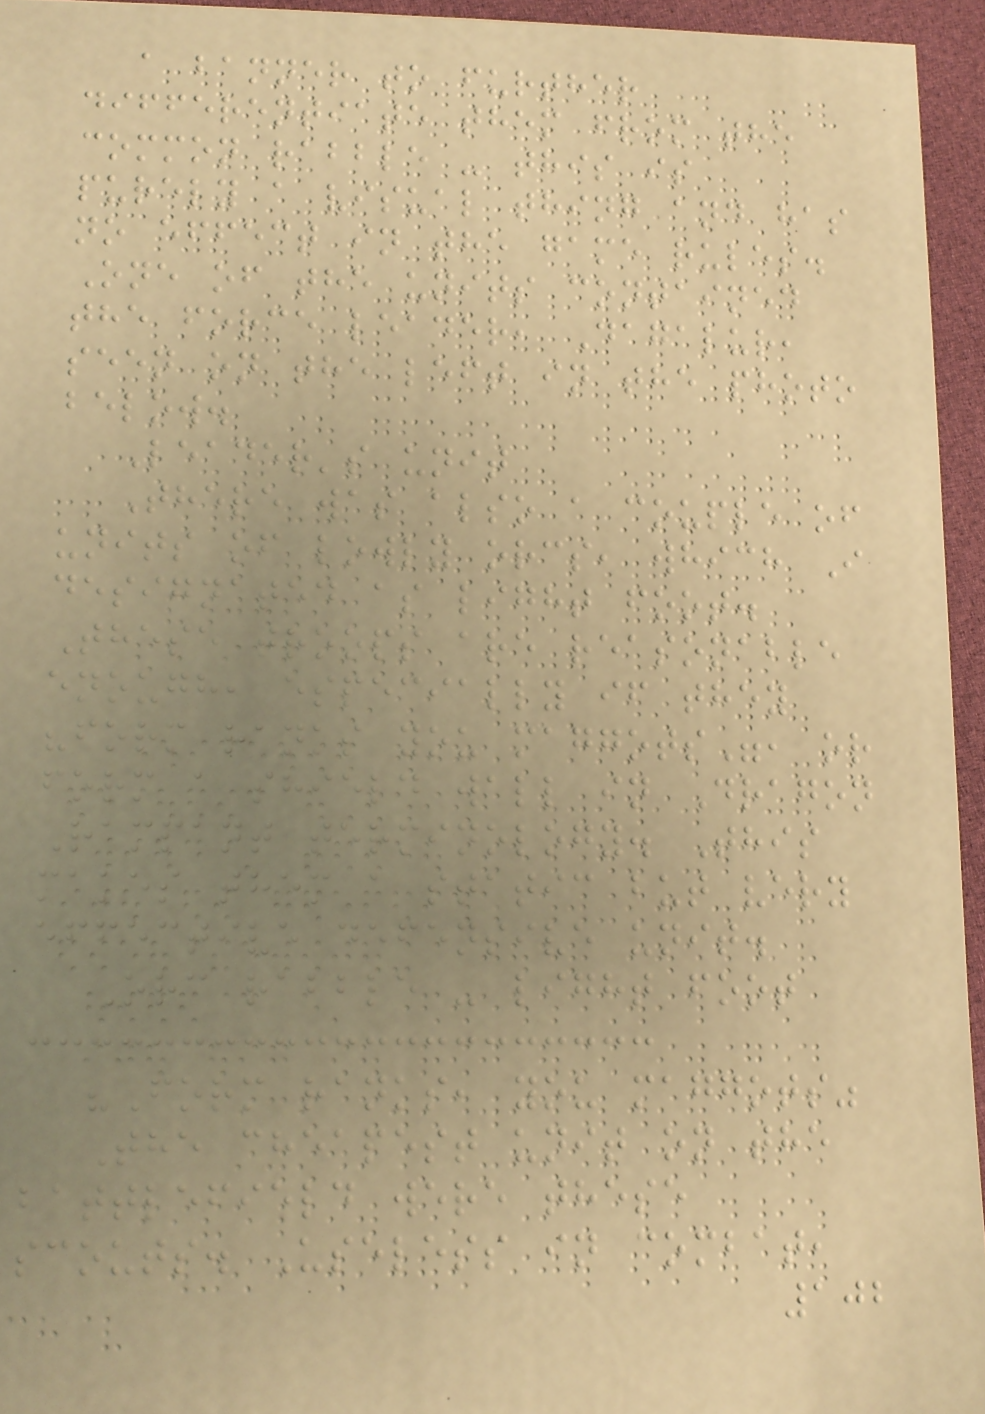a banner to further
differentiate them from the
common rabble - this is
purely a visual thing and has
no effect in the game rules.
One of the units contained
the force leader, Dagalur,
seen on the left in the photo
below.
Leader's unit
There was also a couple of
units of lowly orcs, which I
designated as light foot.
These troops are reasonable
enough, especially if they
"form ranks you maggots", or
form a shield wall in Dragon
Rampant terminology. This
makes them a static but very
effective defensive unit.
Orc rabble - light foot
"Form ranks, you maggots"
The cheapest unit on the
battlefield were these
scouts. Useless in combat,
102
